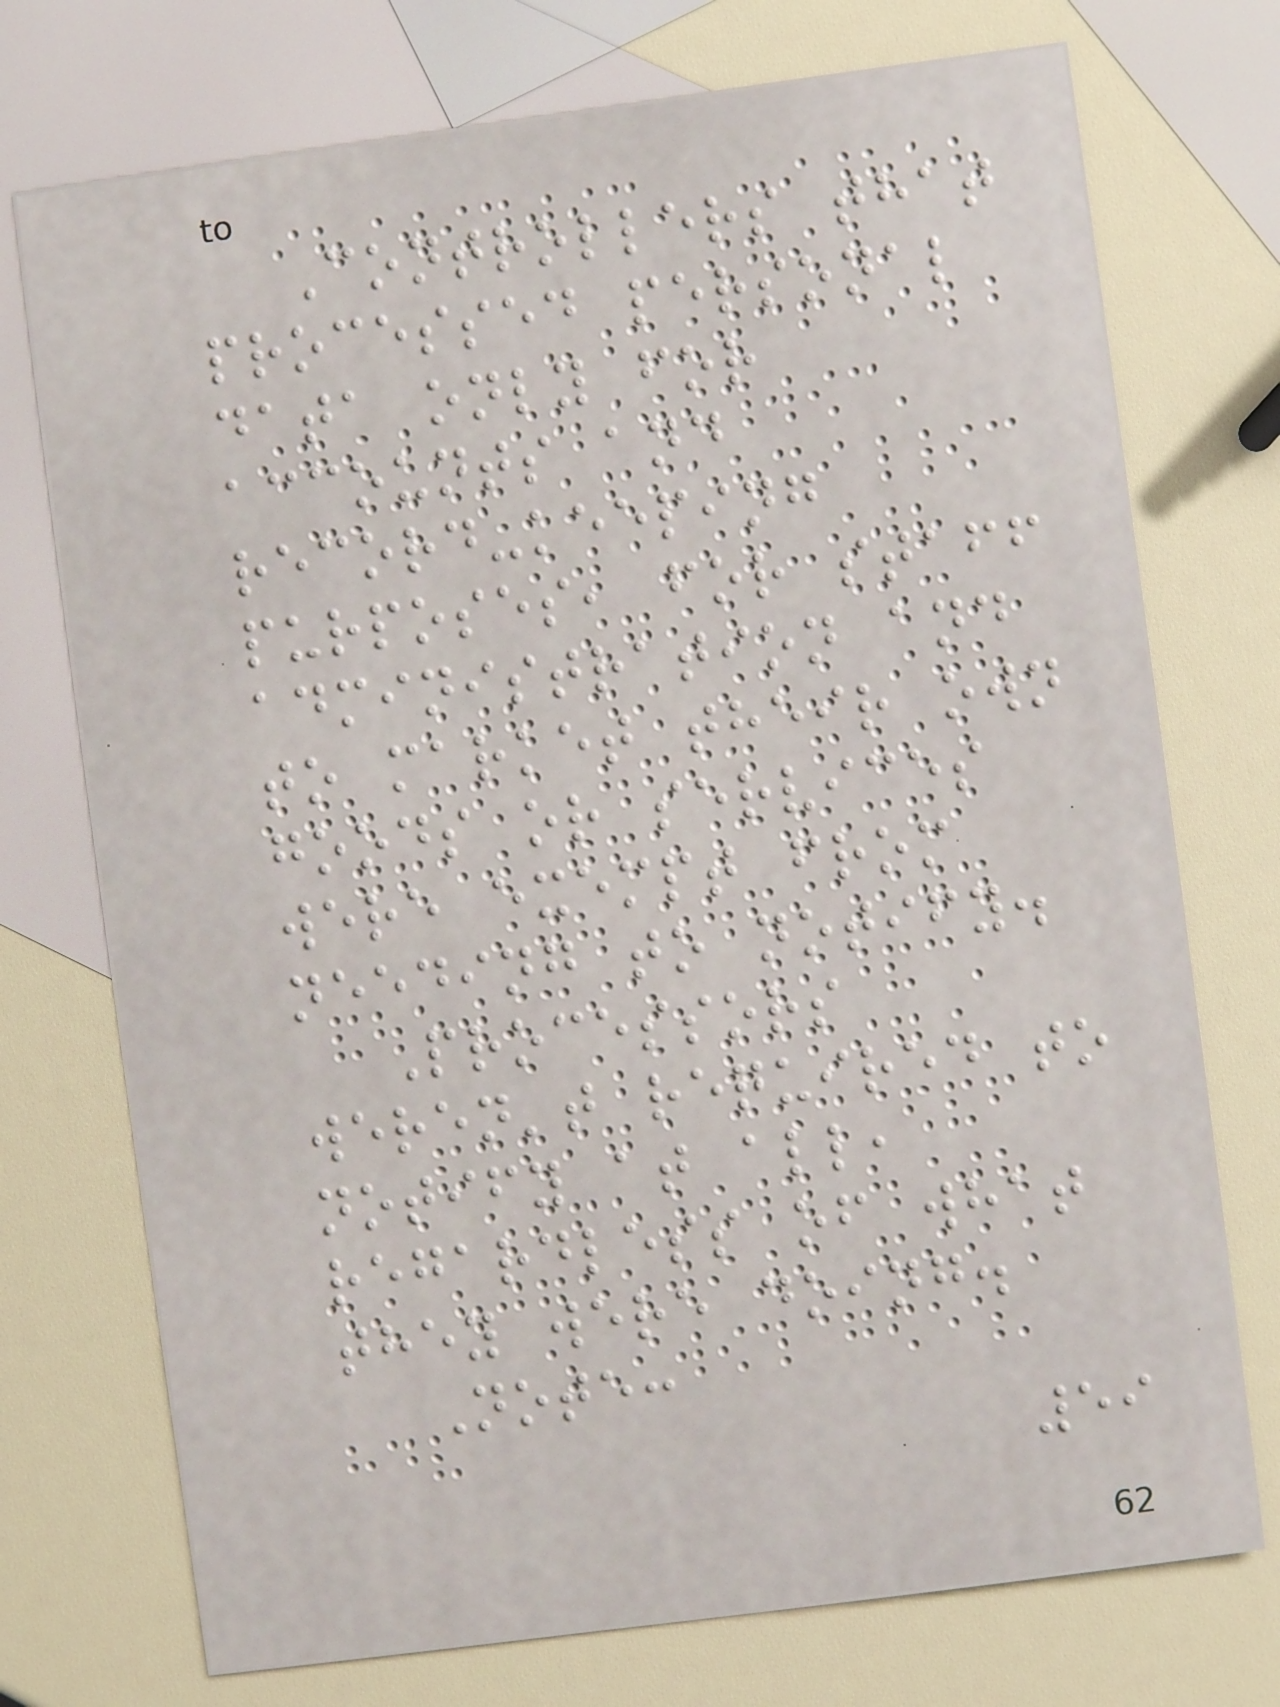Controllers that
processed personal
data only for
accounts and
record-keeping
purposes, for staff
administration and
to market their own
goods or services
were exempt from
needing to notify.
Processors
weren't required to
notify at all,
regardless of what
they were doing.
Note:
59
